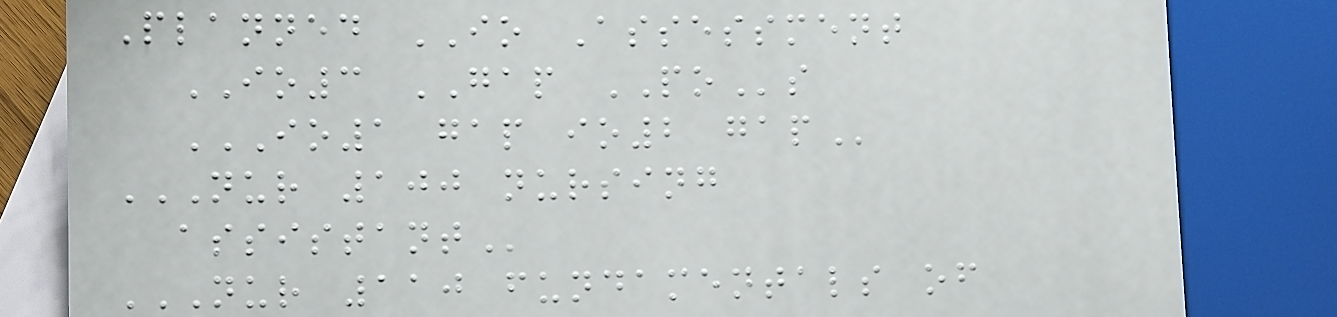Planned IO Assessment
IO3 GAP POs
IO1 GAP IO2 GAP
NUR 100 NURSING
ASSISTANT
NUR 110 FUNDAMENTALS OF
